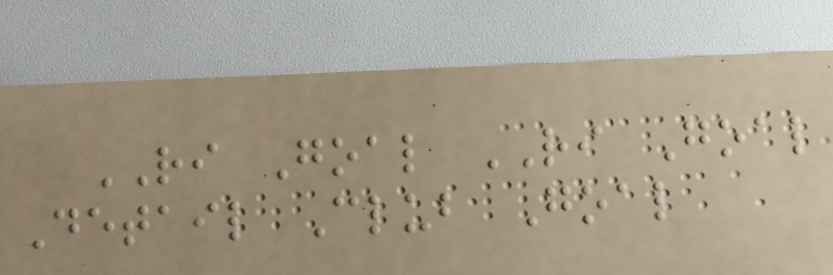RI Goal RI Goal
Detail Club Goal
